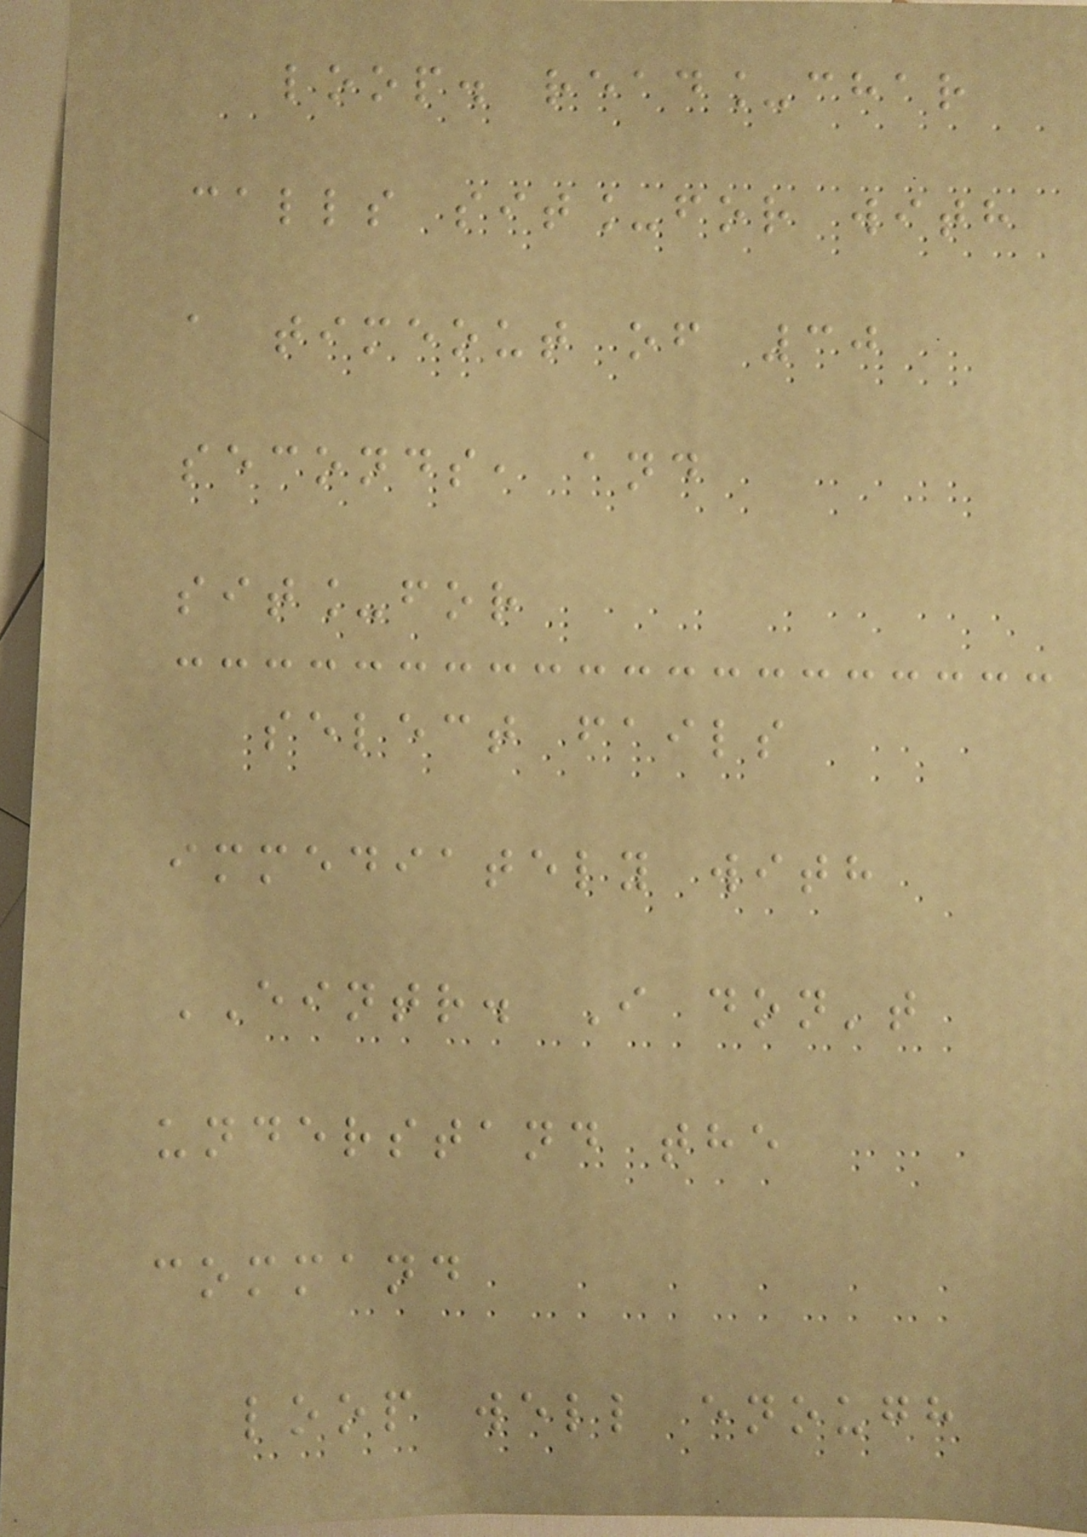loop. read_char
calls sit_for with
a timeout of 30
seconds, and
sit_for
select fails
immediately with
EINTR. I don't
understand the
command
loop well enough
